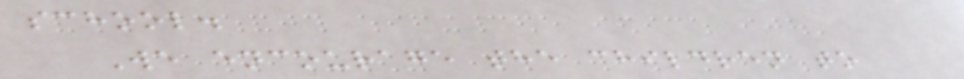school.
We encourage the children to
